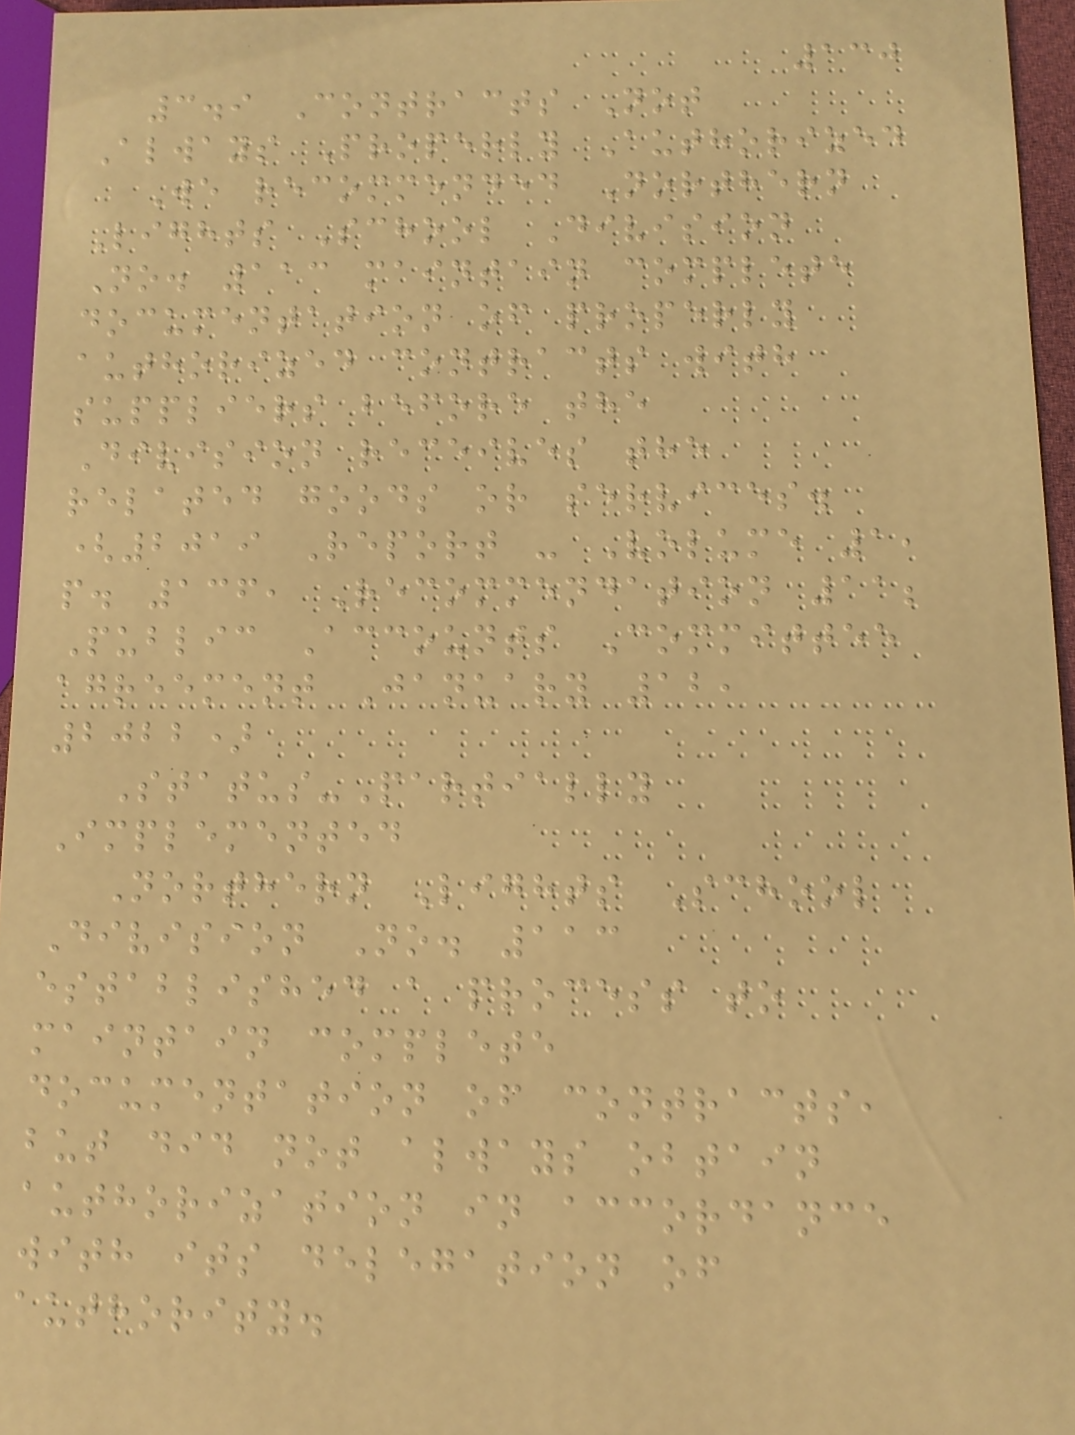130
3.9 Contracts Not
Always Properly Authorized
We recommended Northern
Lights School Division
No. 113 maintain complete
documentation of properly
authorized contracts with
suppliers before the
Division receives the
related goods or services.
(2019 Report - Volume 1,
p. 136, Recommendation 11;
Public Accounts Committee
agreement January 12,
2022)
Status-Partially
Implemented
Northern Lights School
Division No. 113
established a process to
maintain complete
documentation of contracts,
but did not always obtain
authorization in accordance
with its delegation of
authority.
